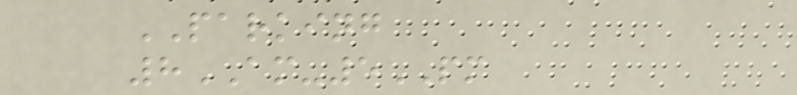PARKING
8AM-5PM
